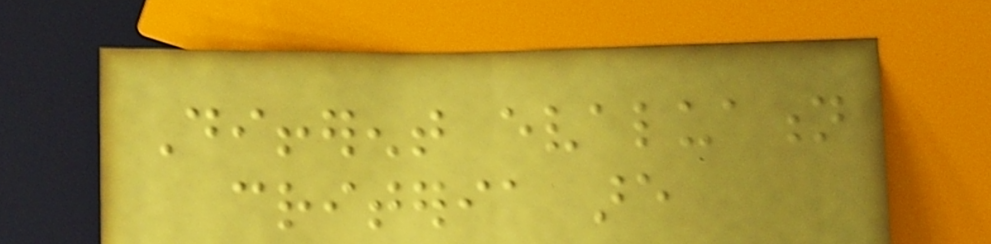Different evaluation
criteria are
